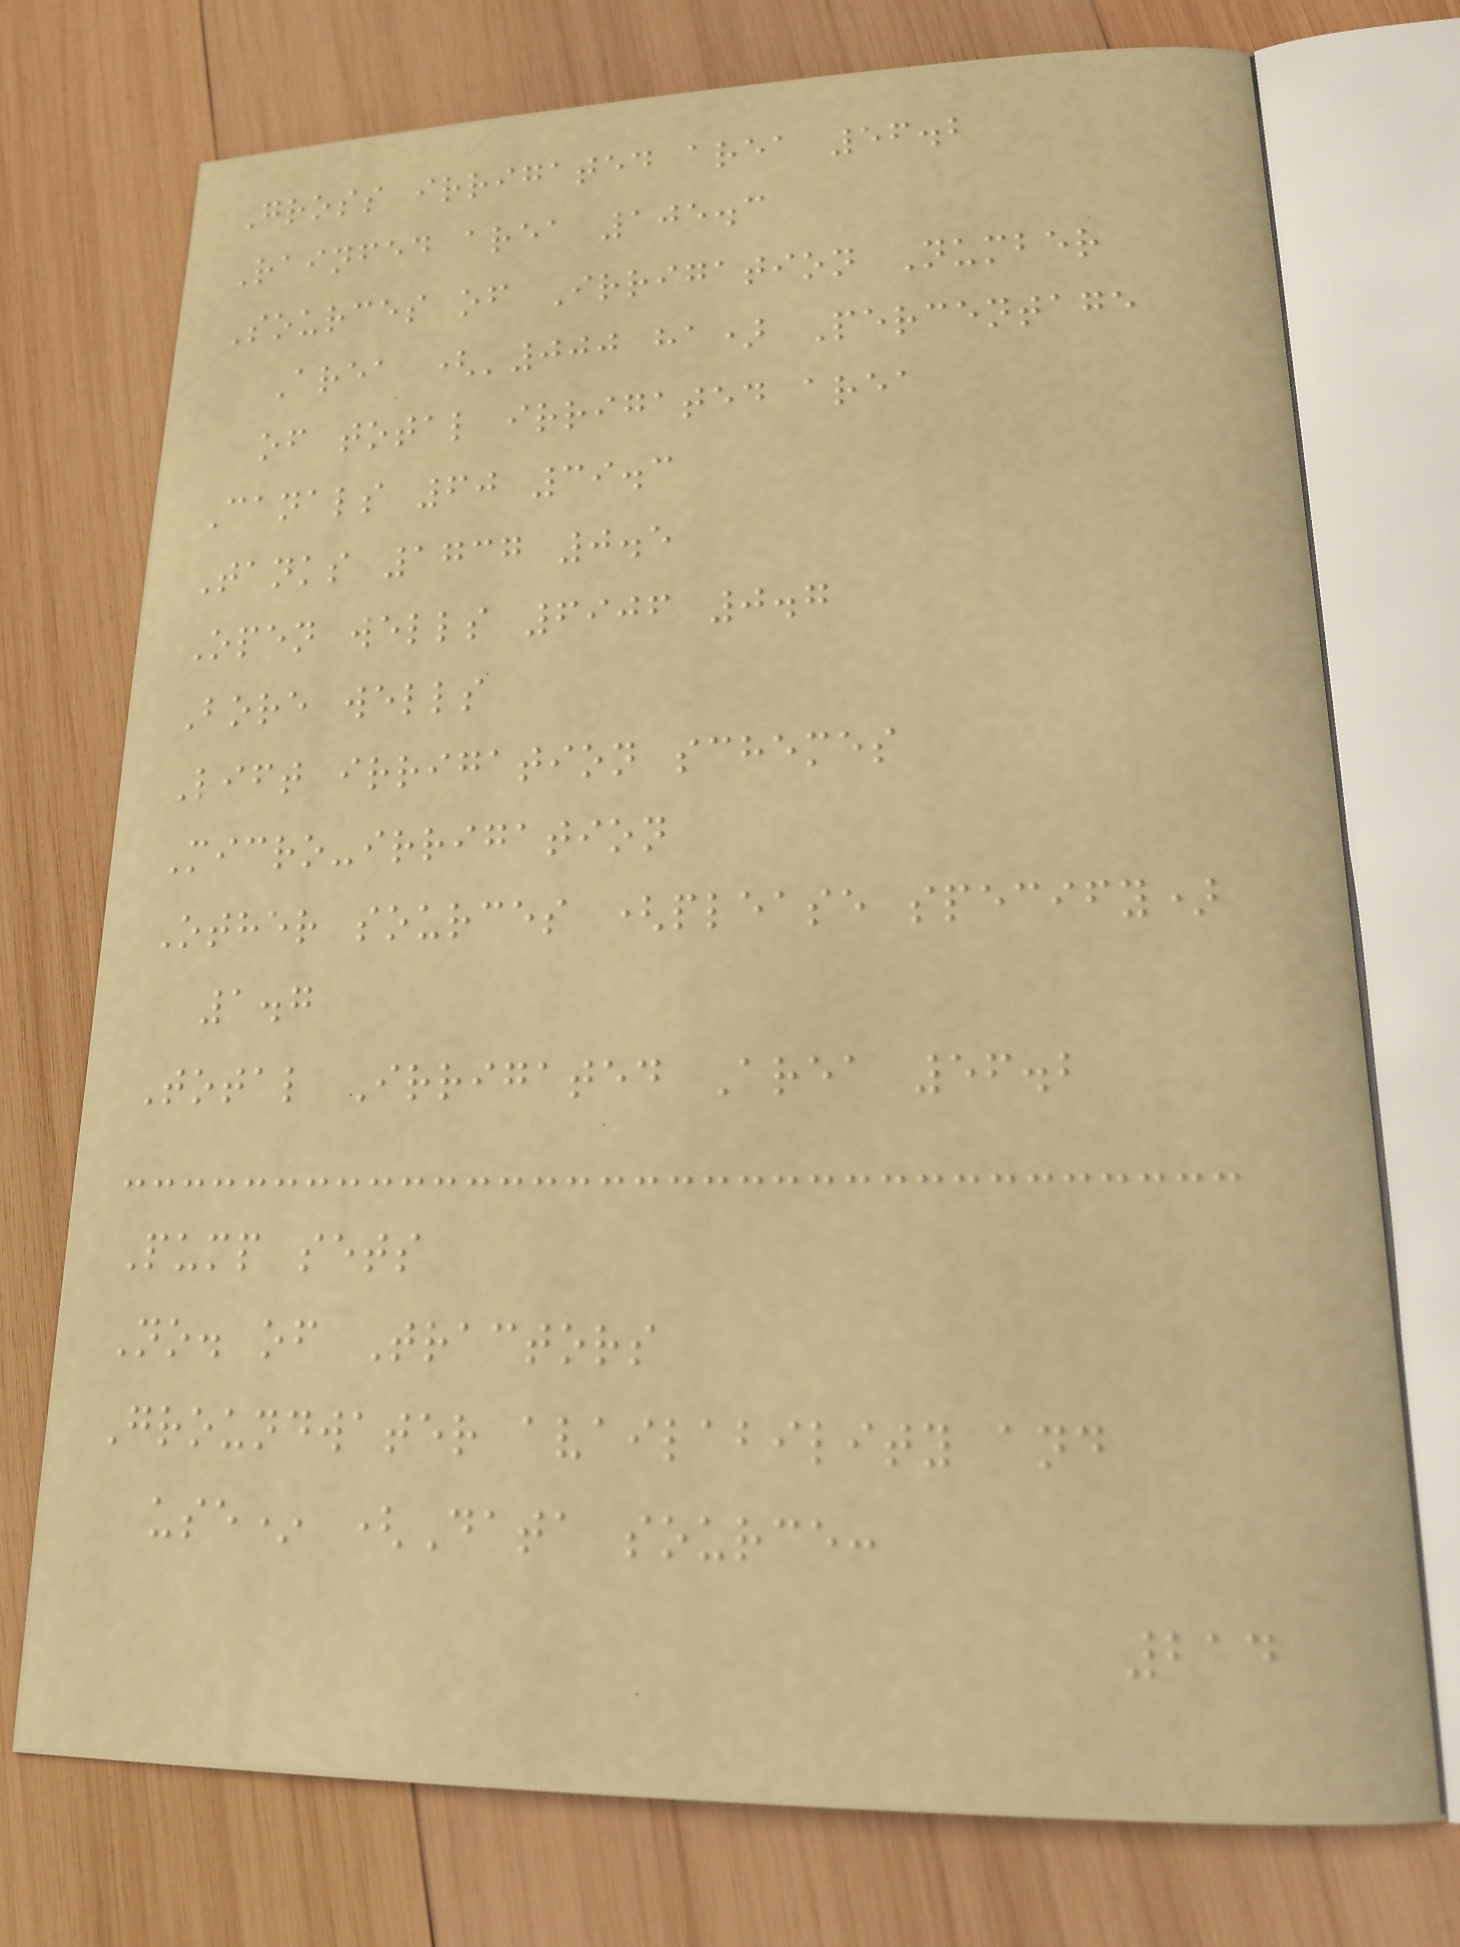Gross irrigated area 56.2
Rainfed area 105.3
Sources of Irrigation Number
Area ('000 ha) Percentage
of total irrigated area
Canals 60 39.3
Tanks 1737 0.5
Open wells 6906 0.7
Bore wells
Lift irrigation schemes
Micro-irrigation
Other sources (please specify)
1.7
Total Irrigated Area 56.2
Pump sets
No. of Tractors
Groundwater availability and
use* (Data source:
214
